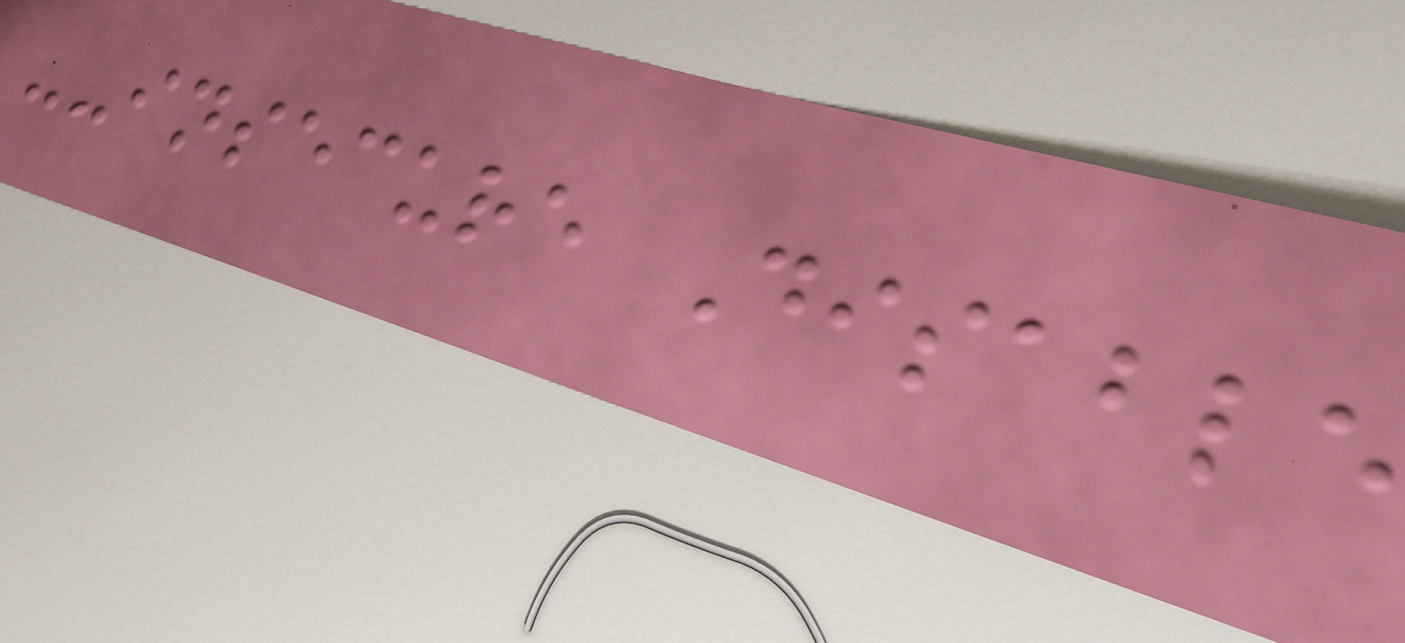--insecure Disable
